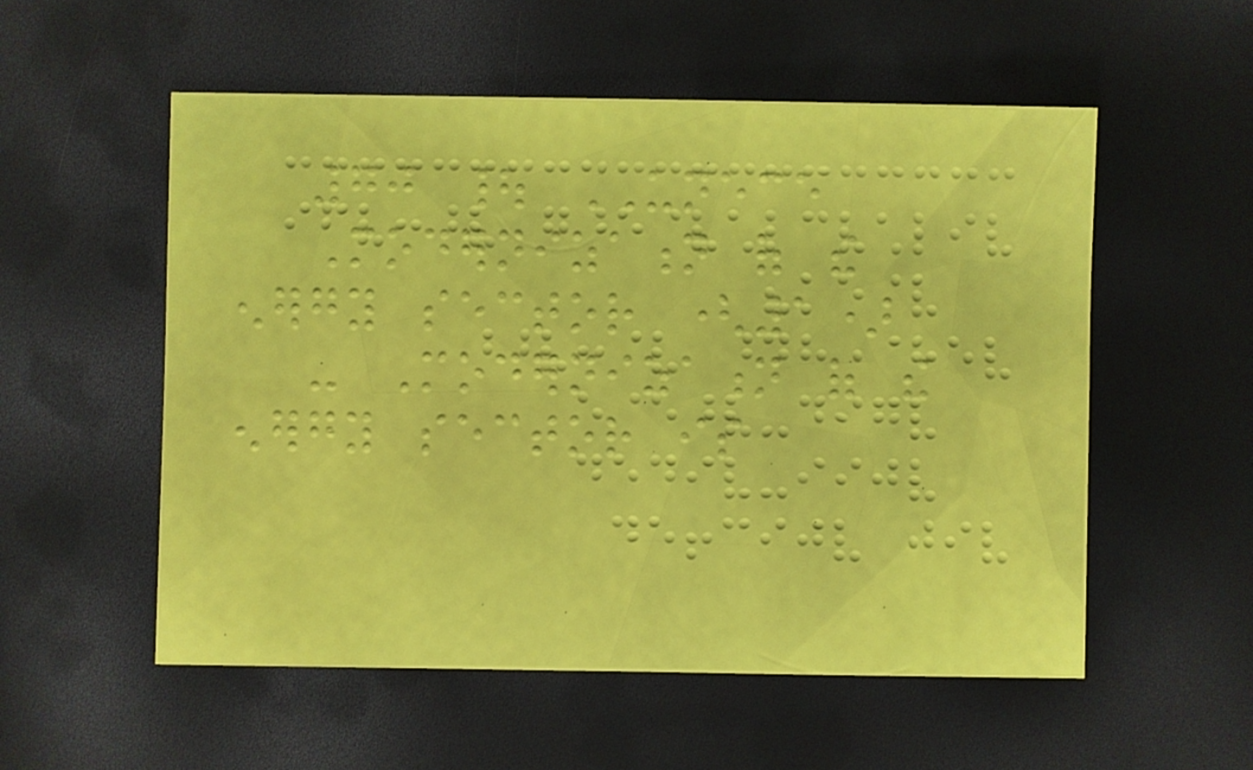70 | UNECE
Modernization of the
energy sector (1)
- Modernization of the
energy sector is
